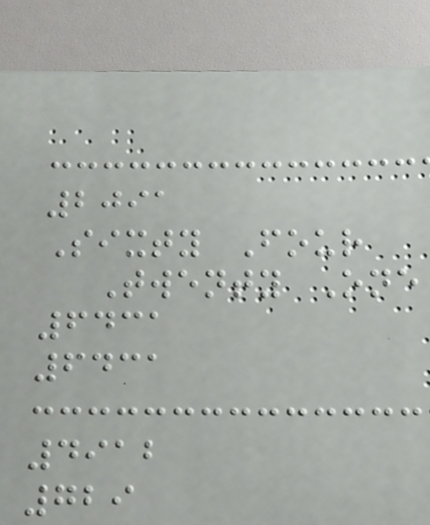2091
Sixty Four
Twenty One
6431
6431
4912
729
